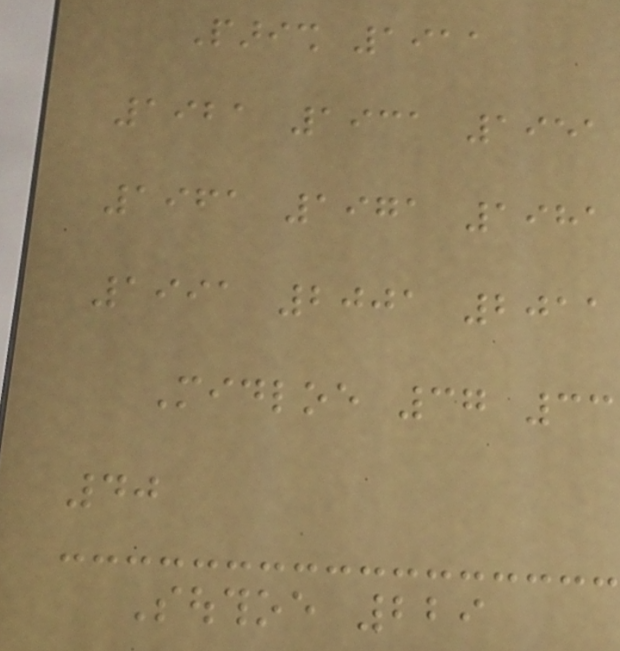Parish 1911
1921 1931 1951
1961 1971 1981
1991 2001 2011
Midloe 37 33
40
Southoe 229
